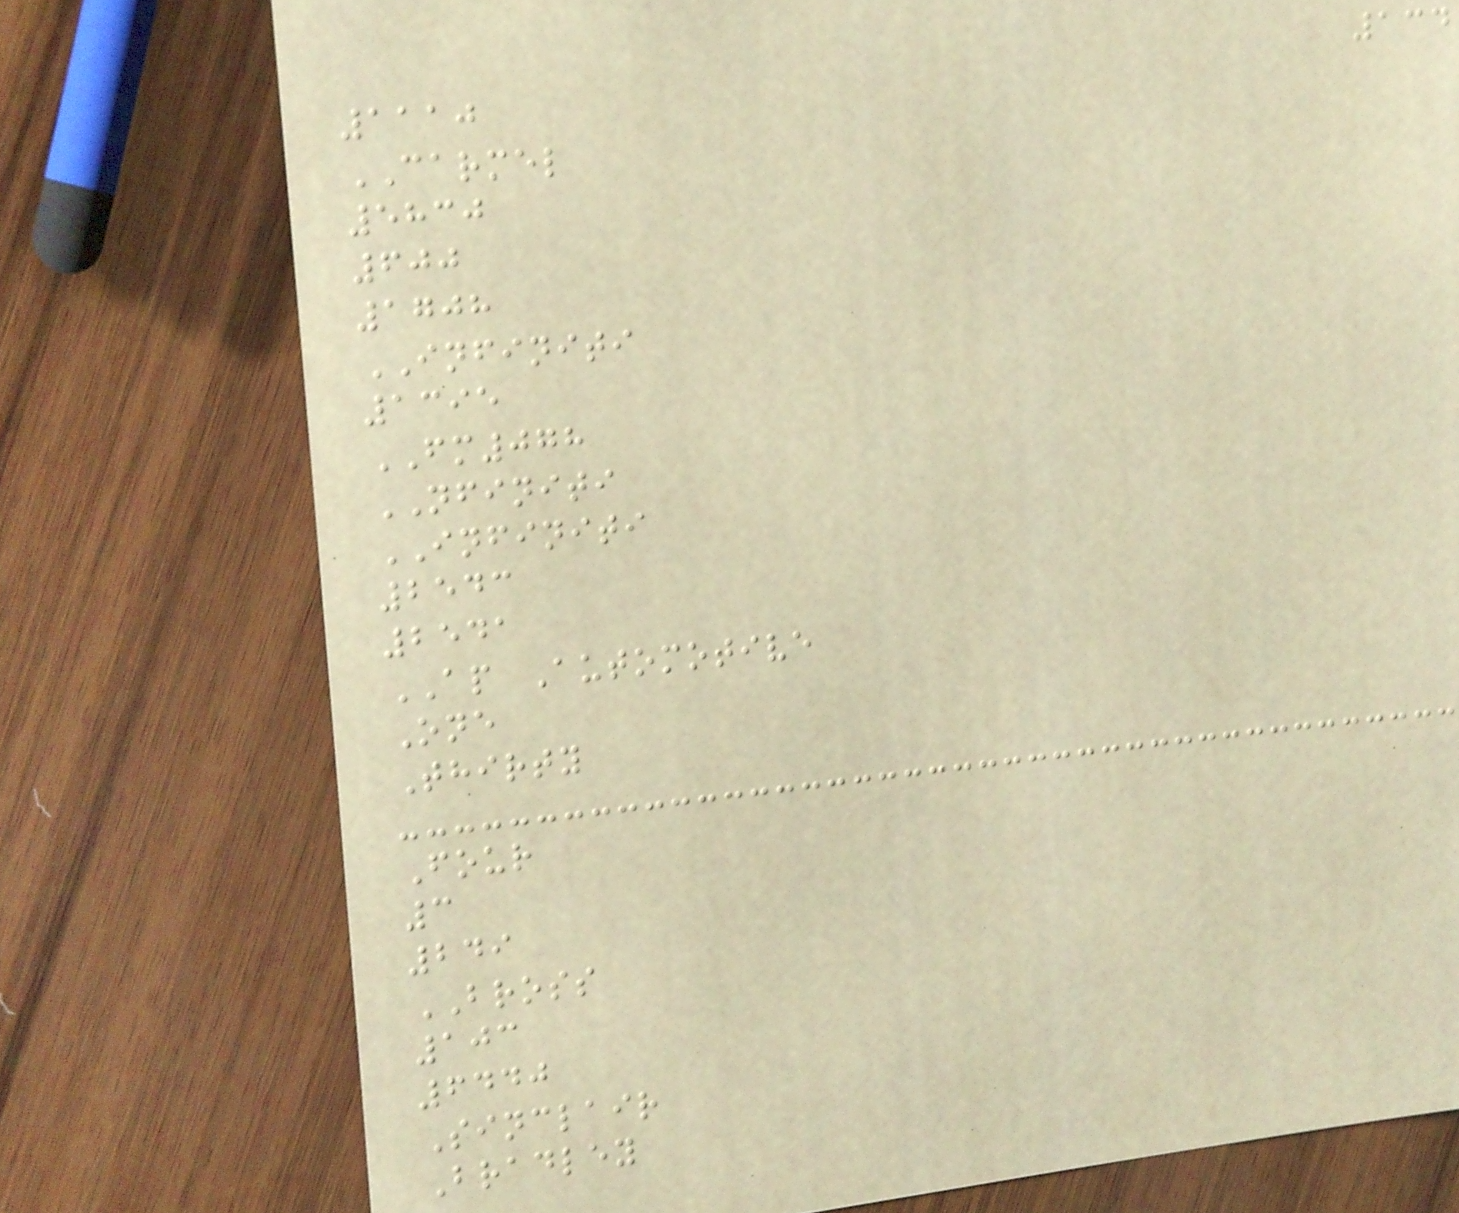134
1110
CARMEL
5830
600
1708
INFINITI
1395
FM078
NFINITI
INFINITI
2543
2541
AP Automotive
One
Thirty
Four
3
249
BROSS
103
6440
Sinclair
Bradley
